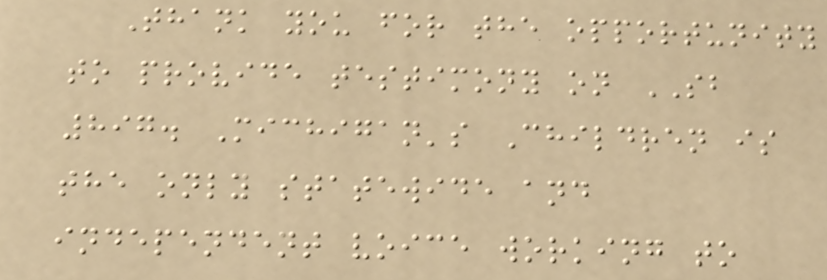Thank you for the opportunity
to provide testimony on SB
897. Michigan's Children is
the only statewide and
independent voice working to
